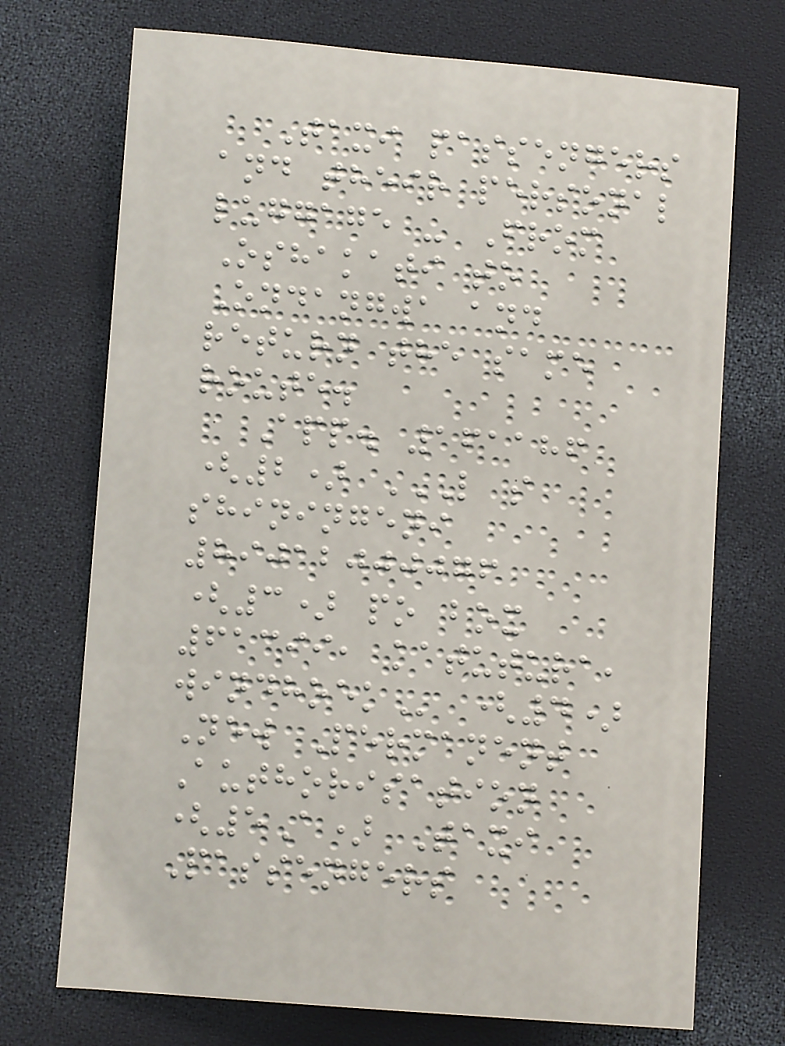Taxi passengers
and their personal
luggage - From
Oshakati to
Ondangwa and
return the same
route.
App. 161186
(2) L S
SHININGENI
89012000076
(3) PO BOX
61399, KATUTURA,
WINDHOEK (4)
New Permanent
Authorisation
(5A) Taxi
Passengers
